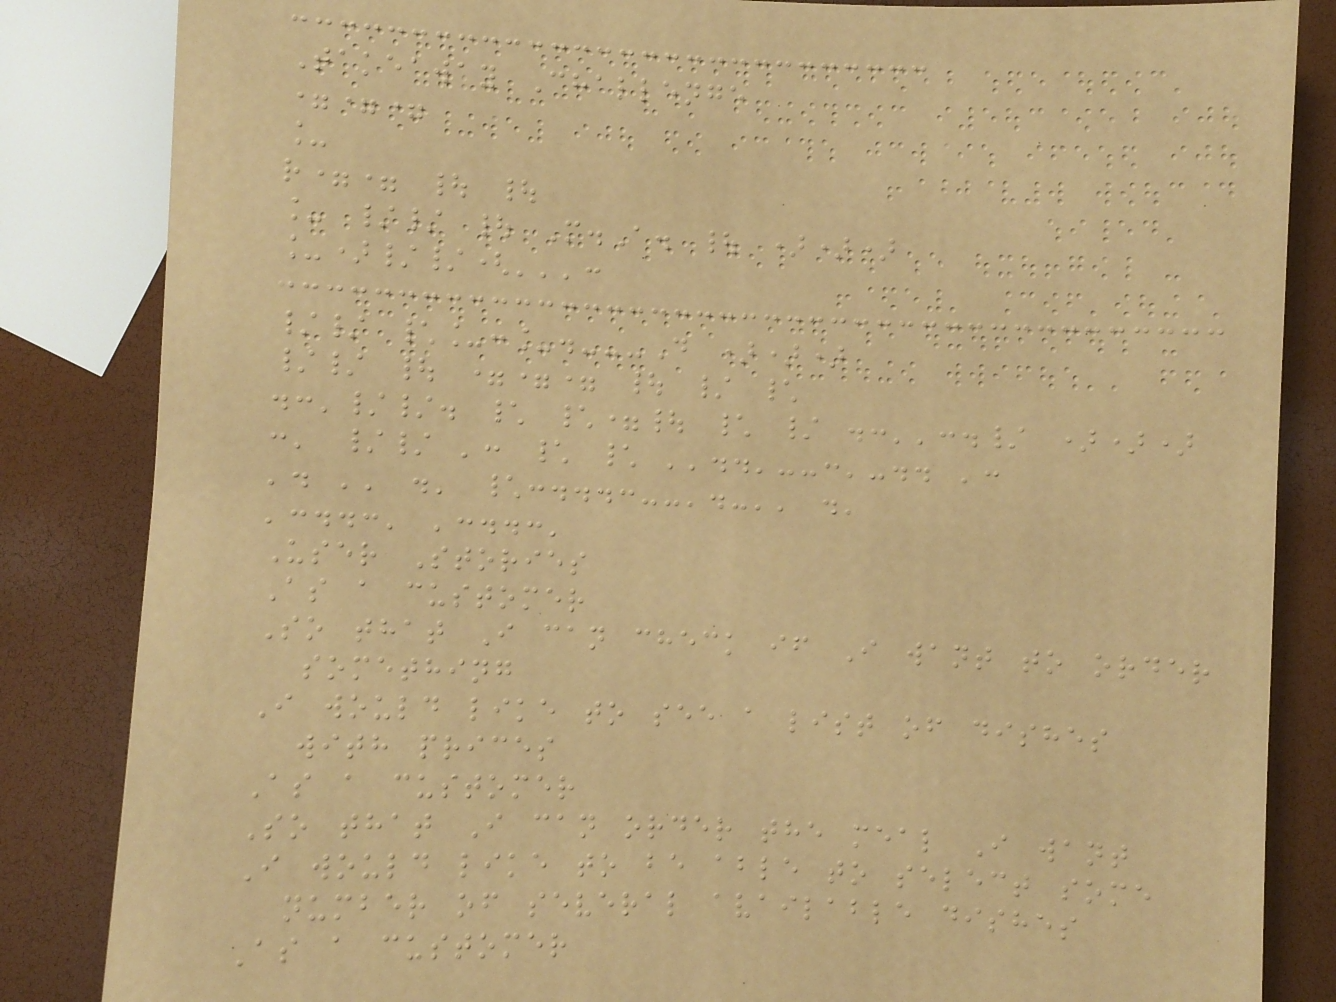Takeaway Challenge
===
_
r== | |
_ // | M.A. | )))
_)//(''':
// \_:_.---D )))
// | === | / \
.:'//. \ \=| \ / .:'':./ )))
:' // ': \ \ ''..'--:'-.. ':
'. '' .' \:...:--'.-'' .'
':..:' ':..:'
User Stories
As a customer
So that I can check if I want to order
something
I would like to see a list of dishes
with prices
As a customer
So that I can order the meal I want
I would like to be able to select some
number of several available dishes
As a customer
